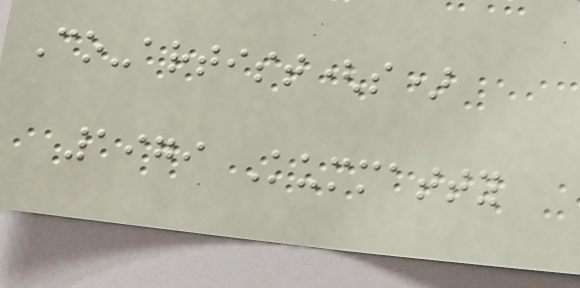Co-artist(s)
1979 Kummatty
